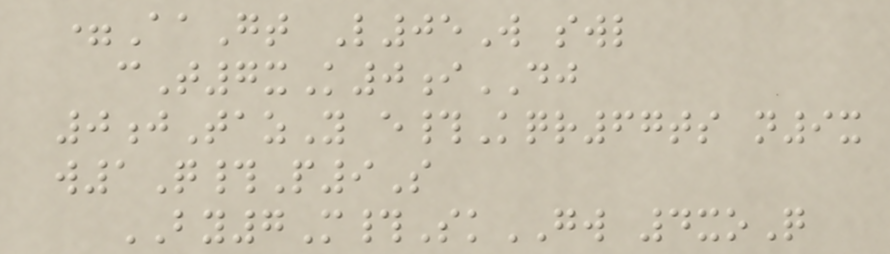=AaGt L05W swl
cT7xK0iDJ
0jTazY e#Kqr67ts n9x
w1Q#P9S
BY7M#SkGW 4xoQ
